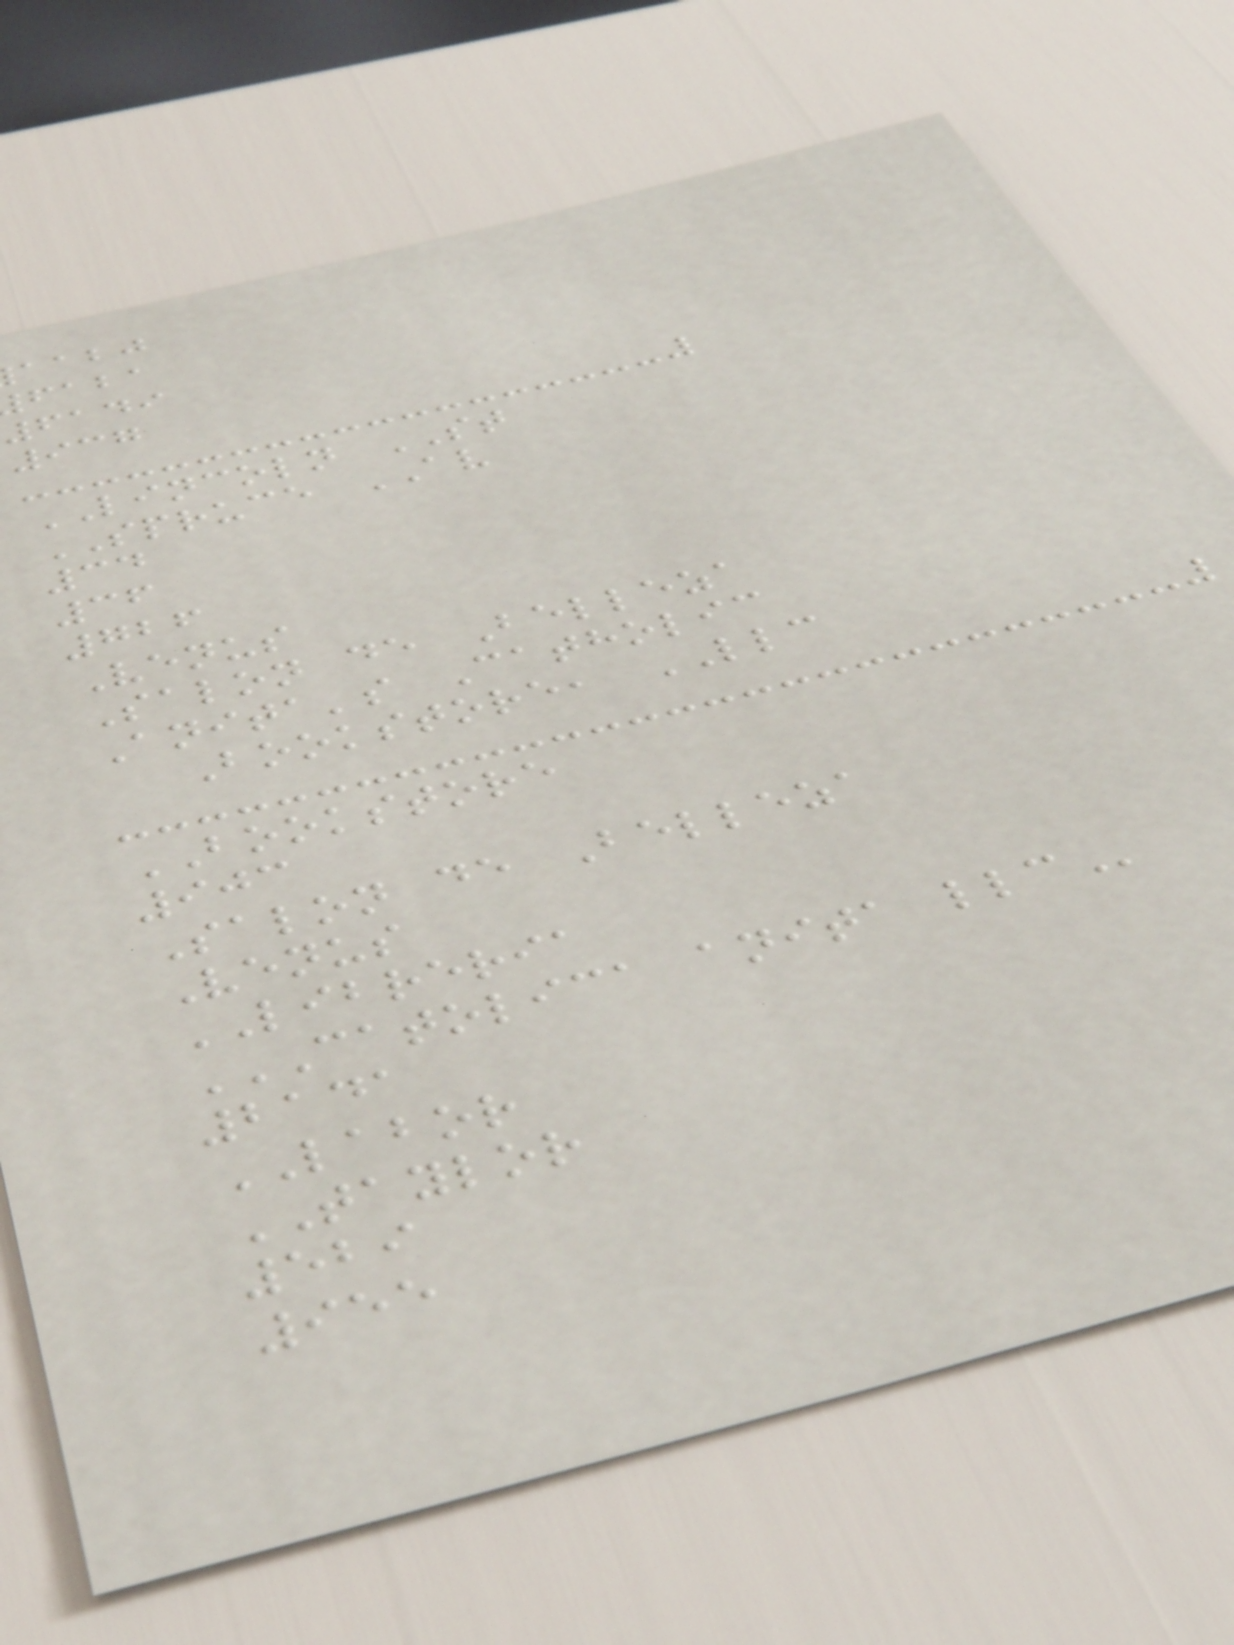aabj
faba
6149
937
LINCOLN ST
SPRUCE AV
34
36
726
Venus
Salon de Belleza
Anita's Catholic
Bookstore, LLC
BOOKSTORE
903
Salon de Belleza
Venus
LIBRERIA
CATOLICA ANITA LLC
2141
LABOR
TAYLOR
529
955
